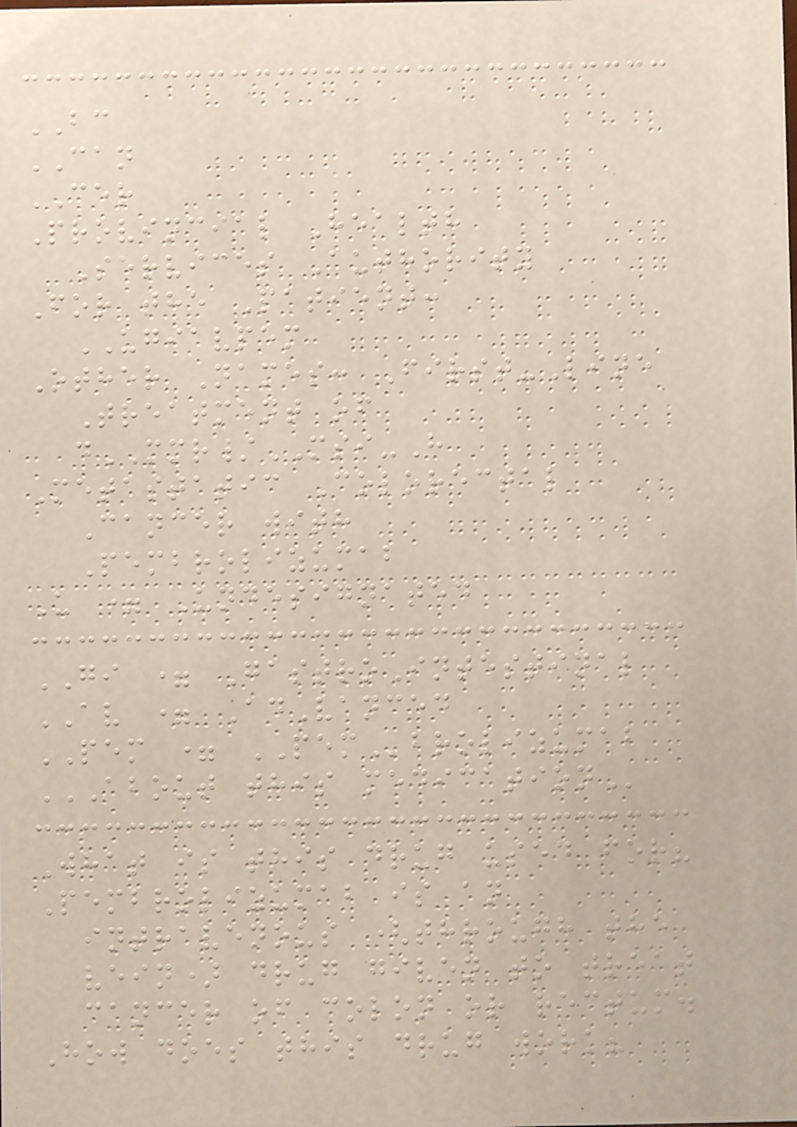BC
CAN
CER
Provincial Health
Services Authority
For the Patient:
UGIAVPEM
Other Names: First-Line
Treatment of
dMMR/MSI-H
Metastatic Colorectal
Cancer with
Pembrolizumab
U = Undesignated
GI = GastroIntestinal
AV = AdVanced
PEM = PEMbrolizumab
ABOUT THIS MEDICATION
What is this drug used for?
Pembrolizumab is an
intravenous (through the
vein) drug given to treat
cancer of colon or rectum.
How does this drug work?
